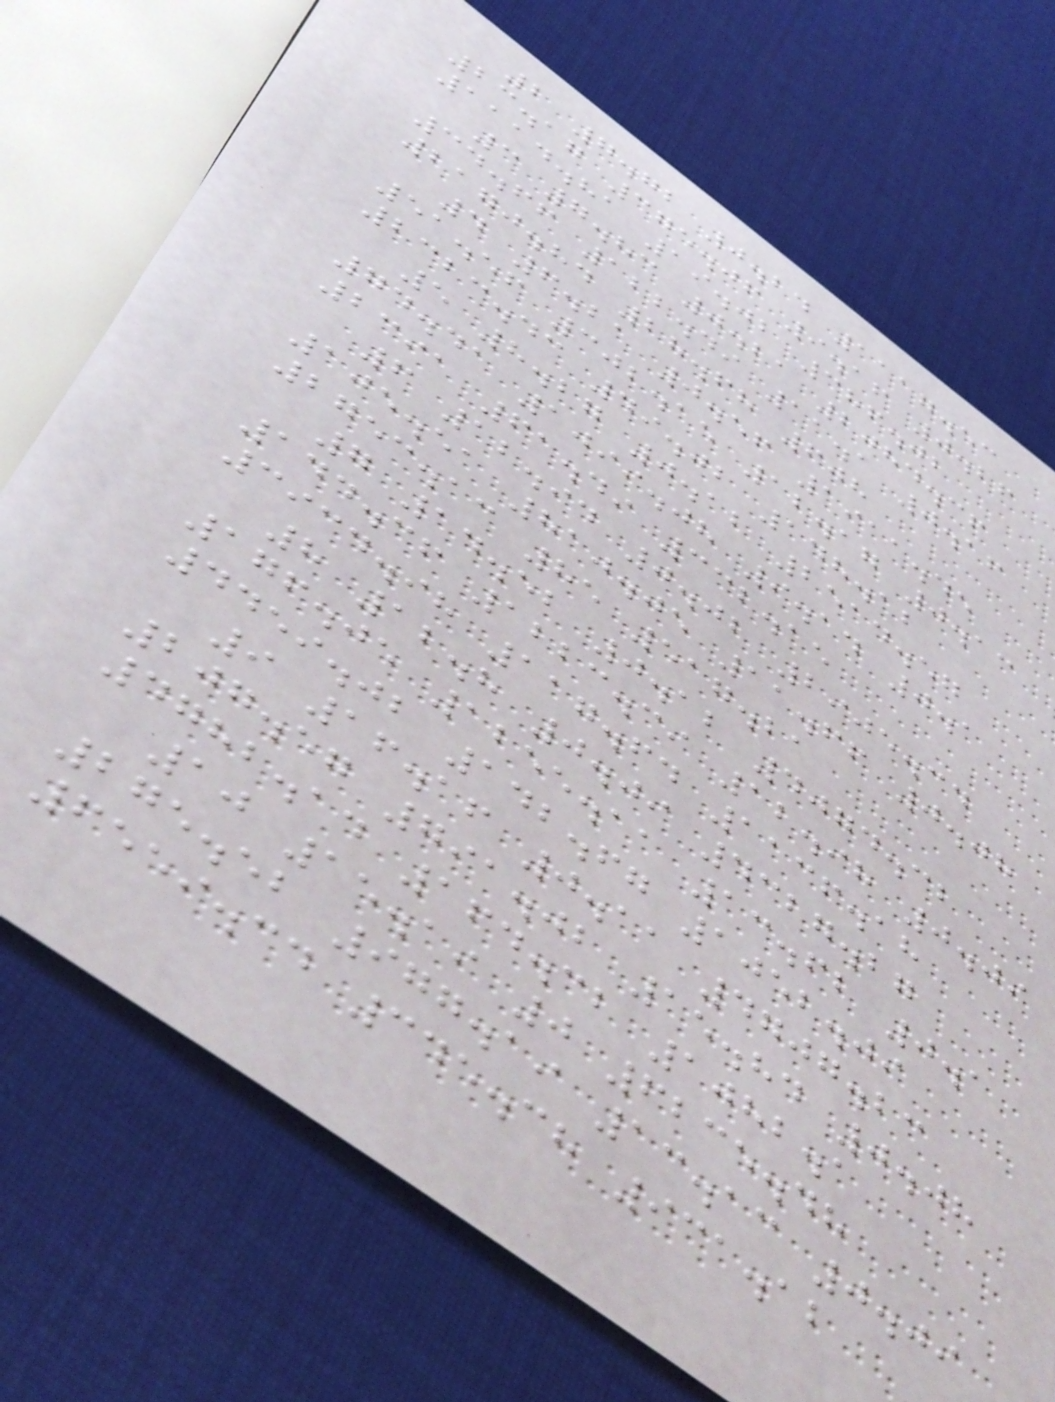2 7.72 0.24 1117.53
23.17 375.06 9.16 0.26
1114.81 19.02 386.02
3 7.83 0.21 2084.36
34.66 122.49 11.1 0.16
2170.84 28.68 608
4 6.21 0.56 1911.45
51.56 302.15 12.17 0.13
2323.43 49.02 148.12
5 8.27 0.12 2514.57
74.41 1099.08 9.14 0.1
2391 61.49 332.15
6 12.94 0.02 2905.34
105.51 810.05 11.66 0.08
2753.13 85 517.21
7 14.52 0.12 4074.32
144.36 1223.39 12.98 0.09
3934.98 117.64 1136.18
8 12.8 0.09 4327.27
176.05 1255.11 13.62 0.1
4459.02 142.67 1052.09
9 16.16 0.11 4707.23
207.57 791.02 15.84 0.08
4782.14 164.32 1082.1
10 15.19 0 6235.48
275.52 977.19 13.13 0.09
6559.34 345.38 931.12
